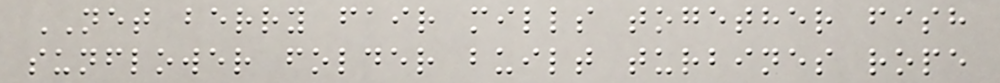NET berry fair mills together fish
sunflower folder built turbines rope
